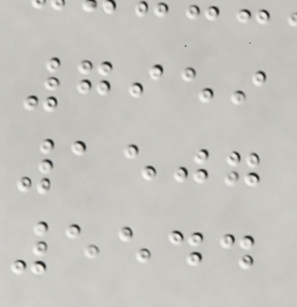7959
1507
5544
